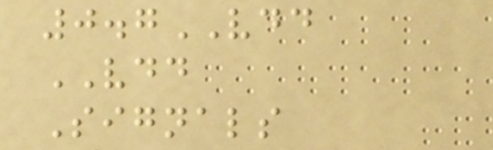0.7VDD
VDD
Signals
